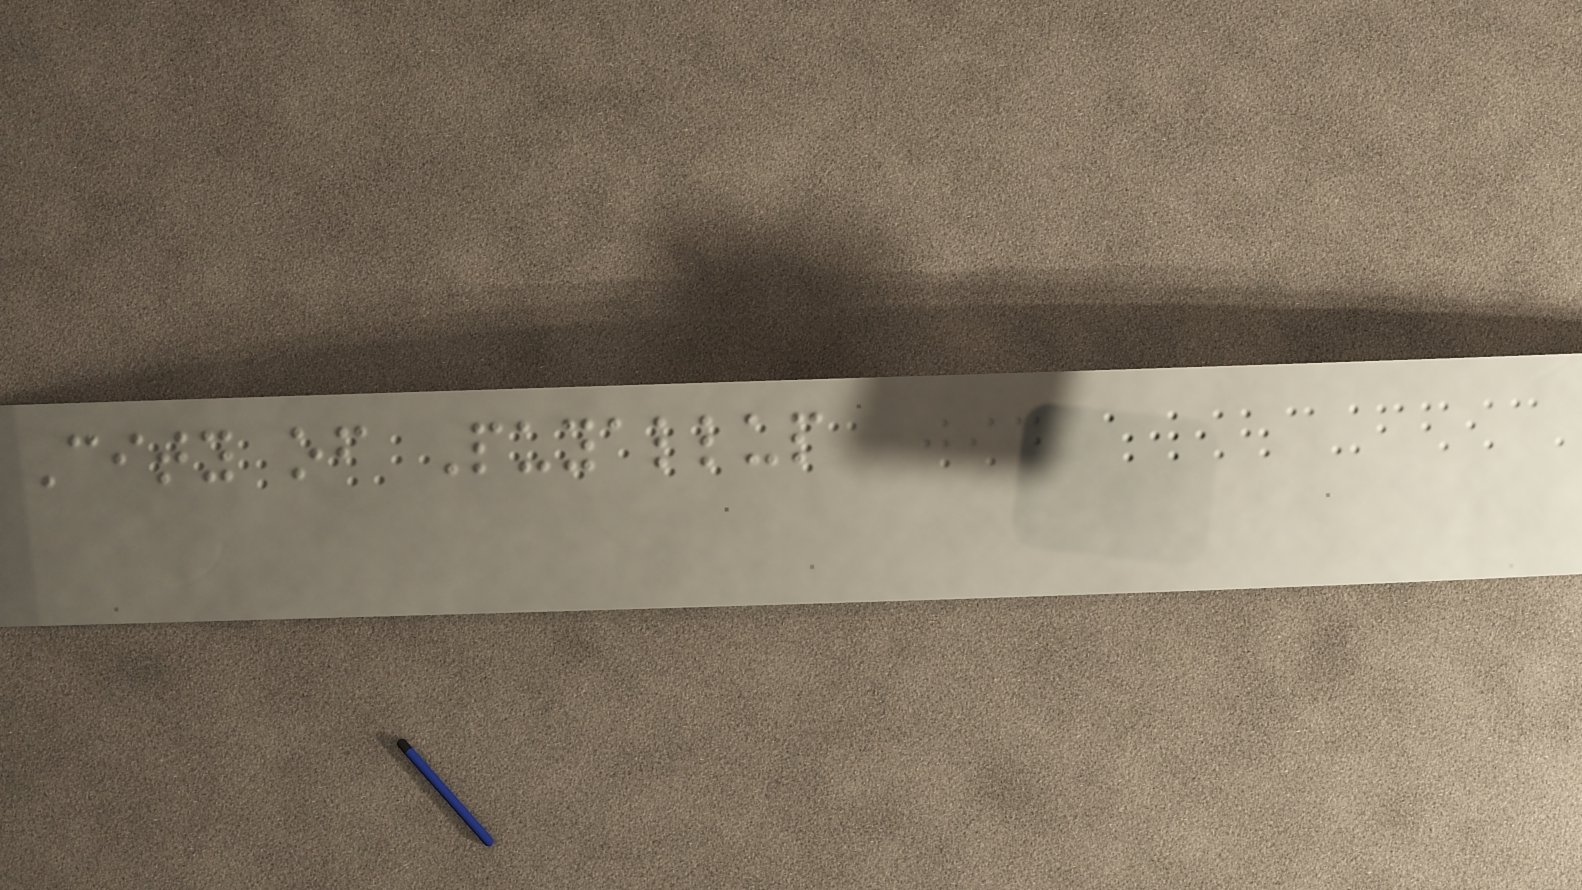City of Puyallup
